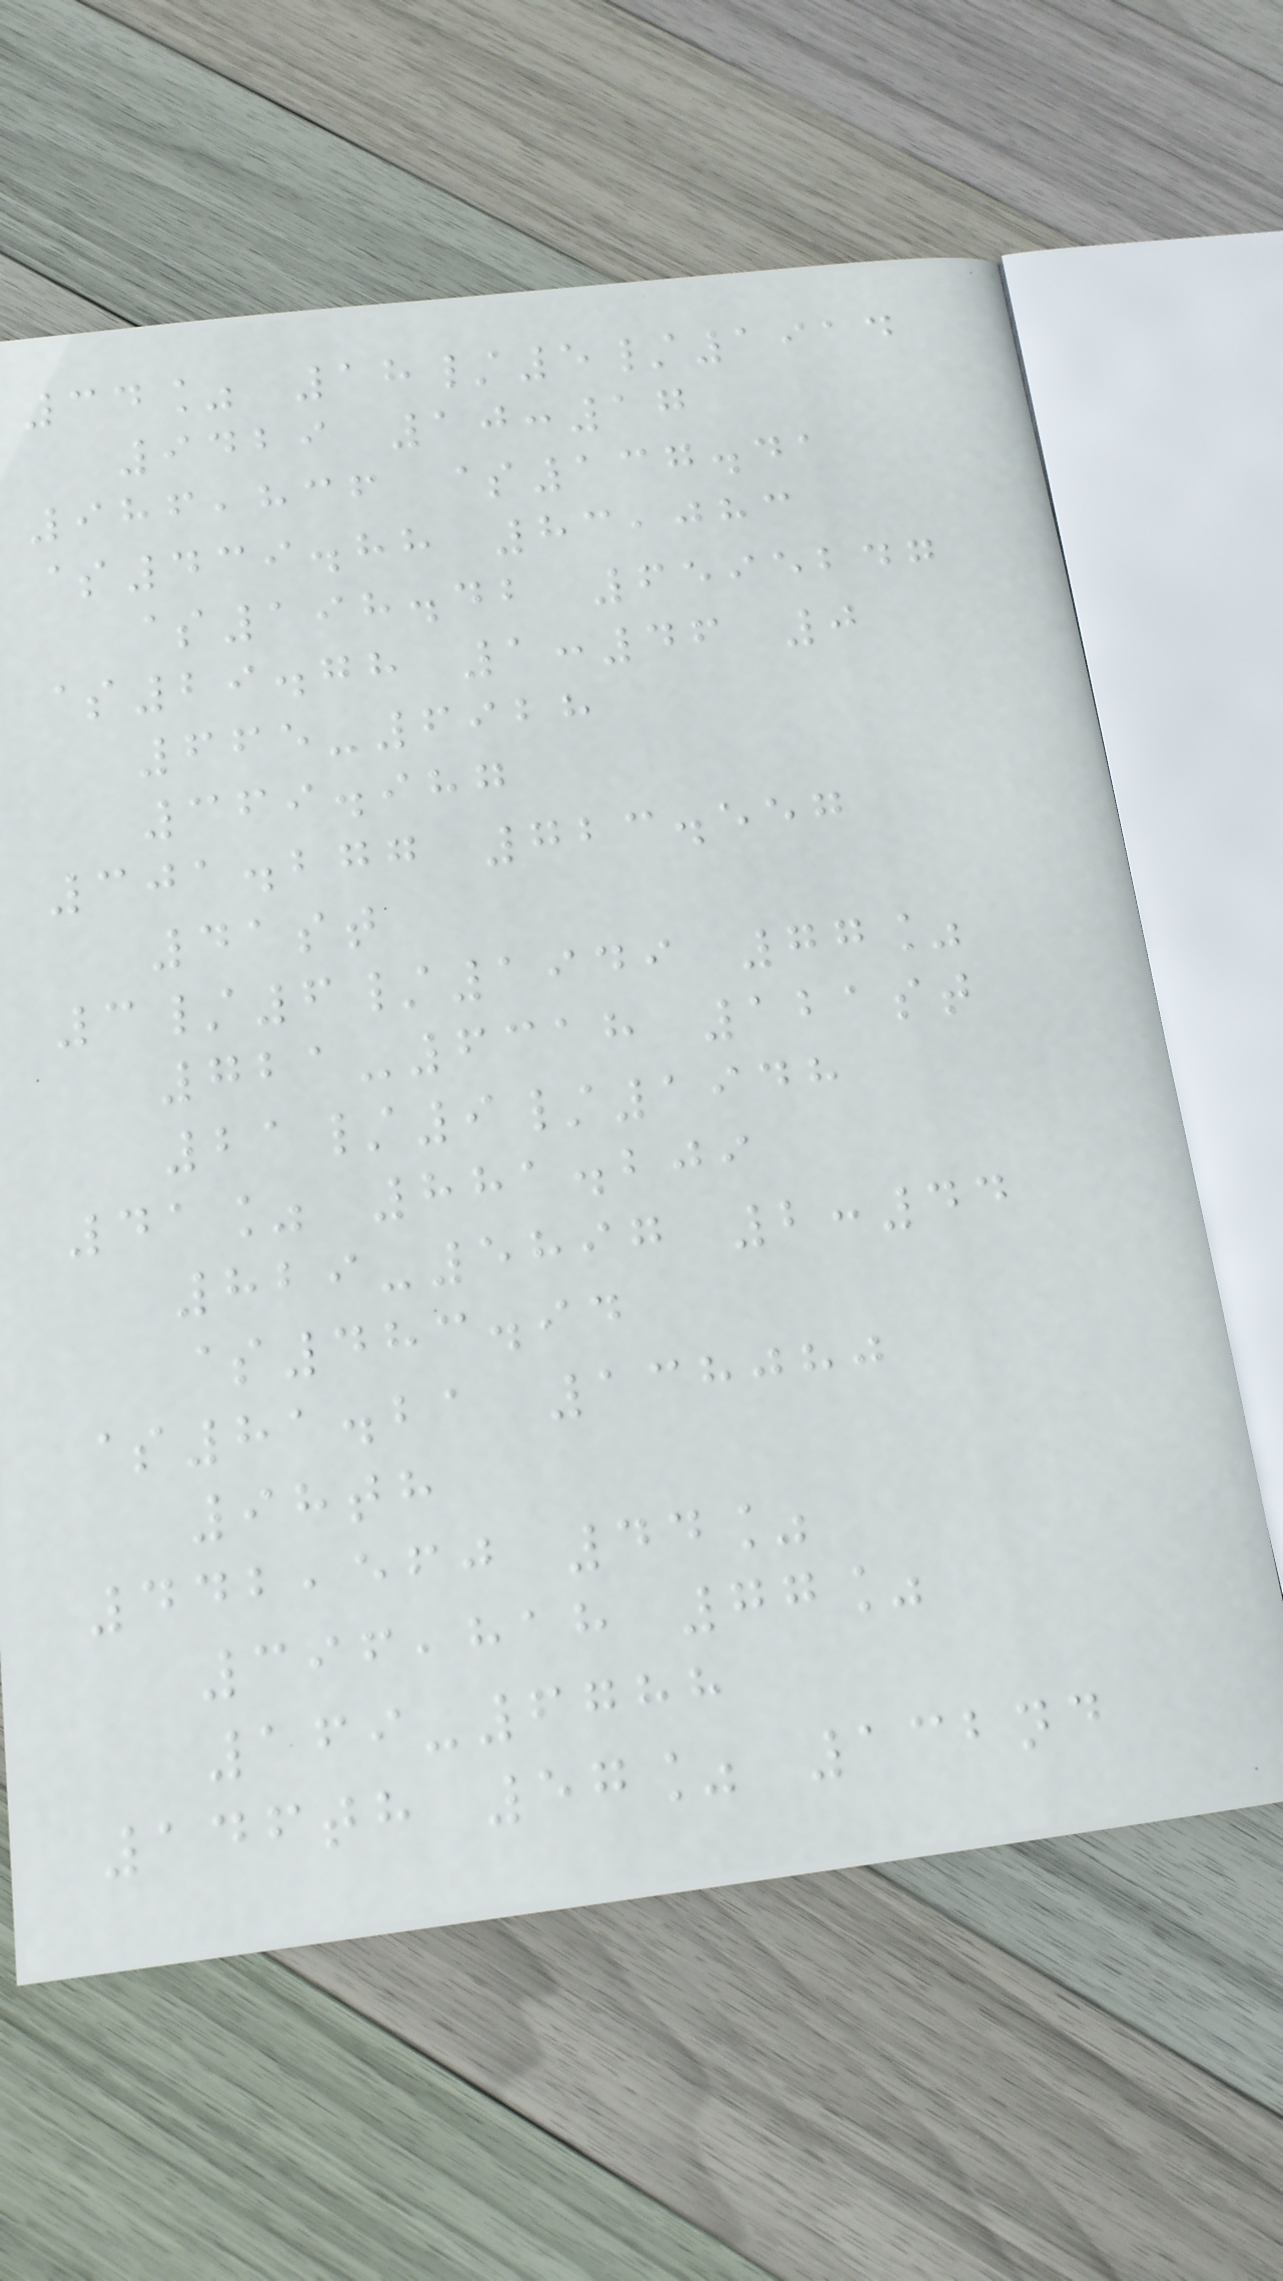34% 18/5/1914
9429 10:17
986,836 $137.41
$439.88 83,083
$198.42 6595247
$29.78 1:46 0
665-6928
369.987
301.277 723.557
41st
3/6/1949 77%
721-6318 121st
21/9/1948
41% 881.209
829-5897 2:44
$483.94
$81.21 138080
98th
442,560 44%
396,818 77%
169-6788
146th 57% 132nd
